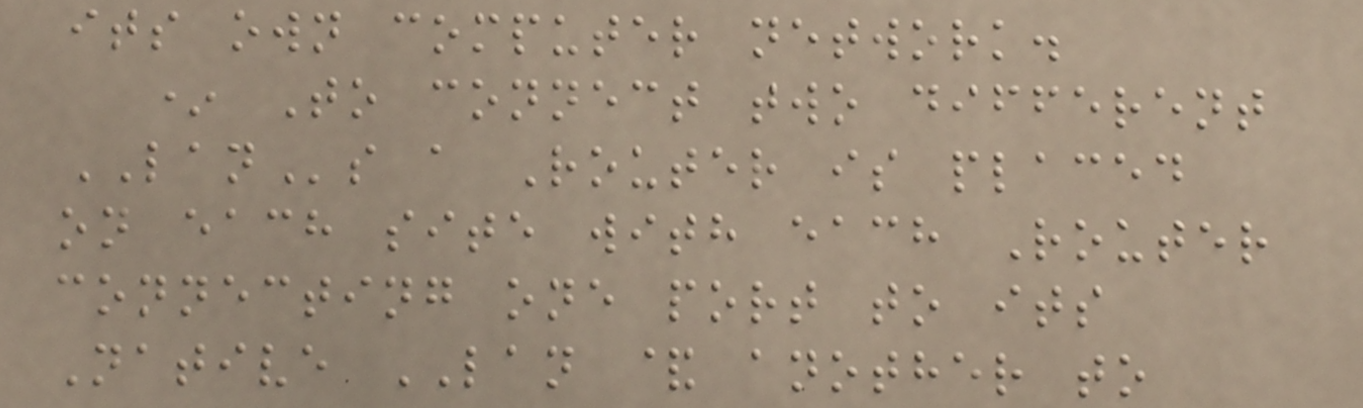its own computer network.
* To connect two different
LANs a Router is placed
on each site with each Router
connecting one port to its
Native LAN & another to
